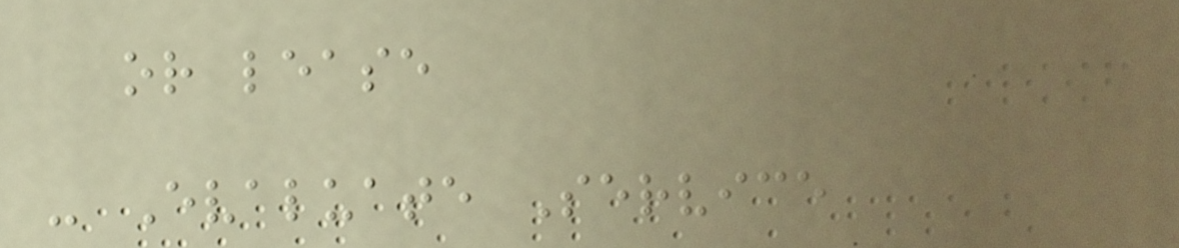or lease
- Evaluate Service
